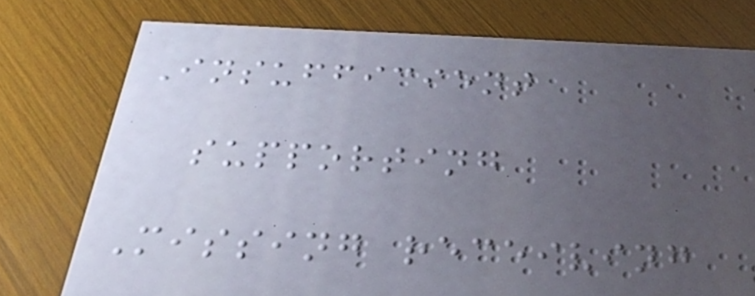Insufficient
supporting
Missing receiving
